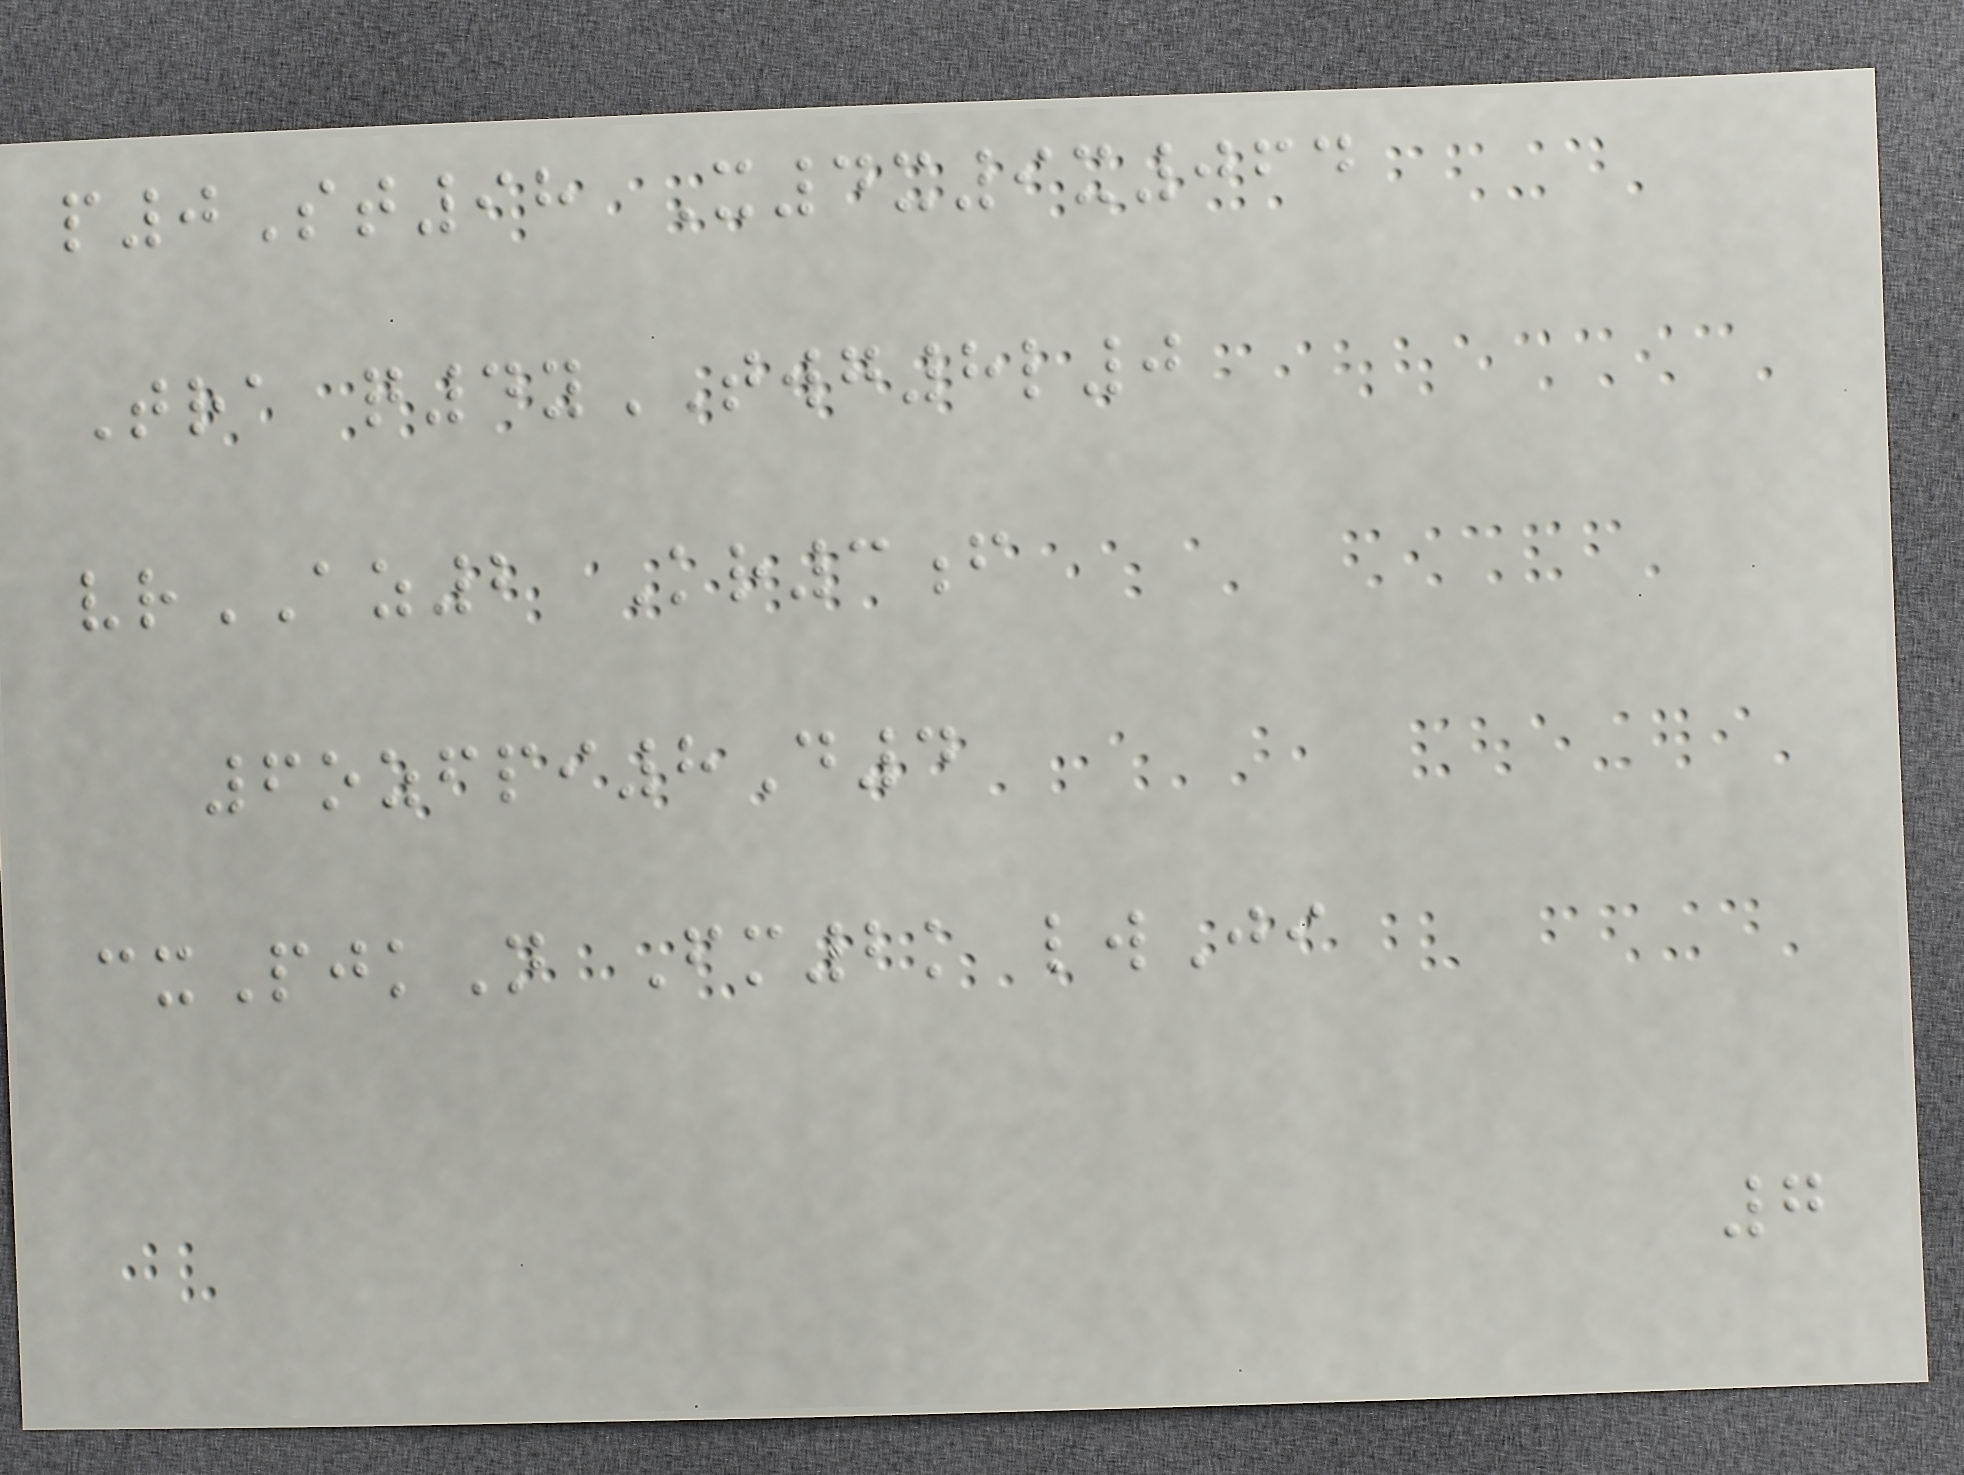p0St98 X4x9x064
Tra q4yTWG8l0
vrAZ2 Kr3f
6ozfpi8D4
cxPjkN Fm2k lwJi
7
